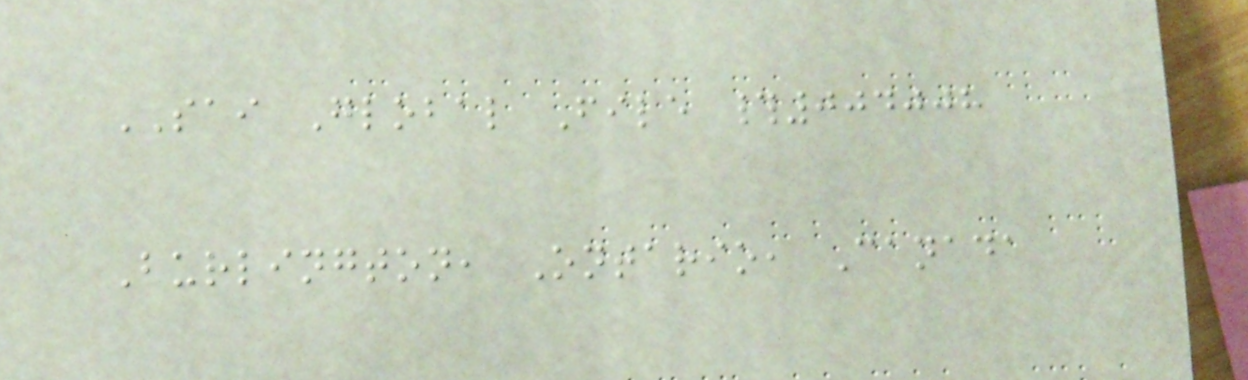SAI Global File #004008
Burlington, Ontario, Canada
